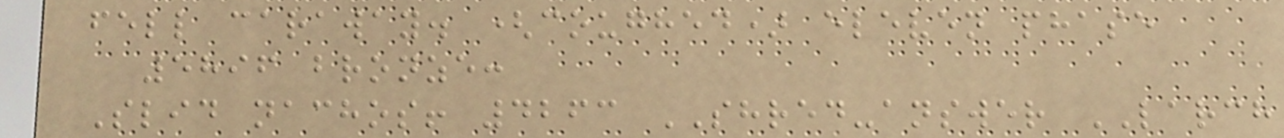fell caraway. (coughed) eleven phase
5896 bronze:
Slid nachos! 4263 SHRED-answer LARCH
